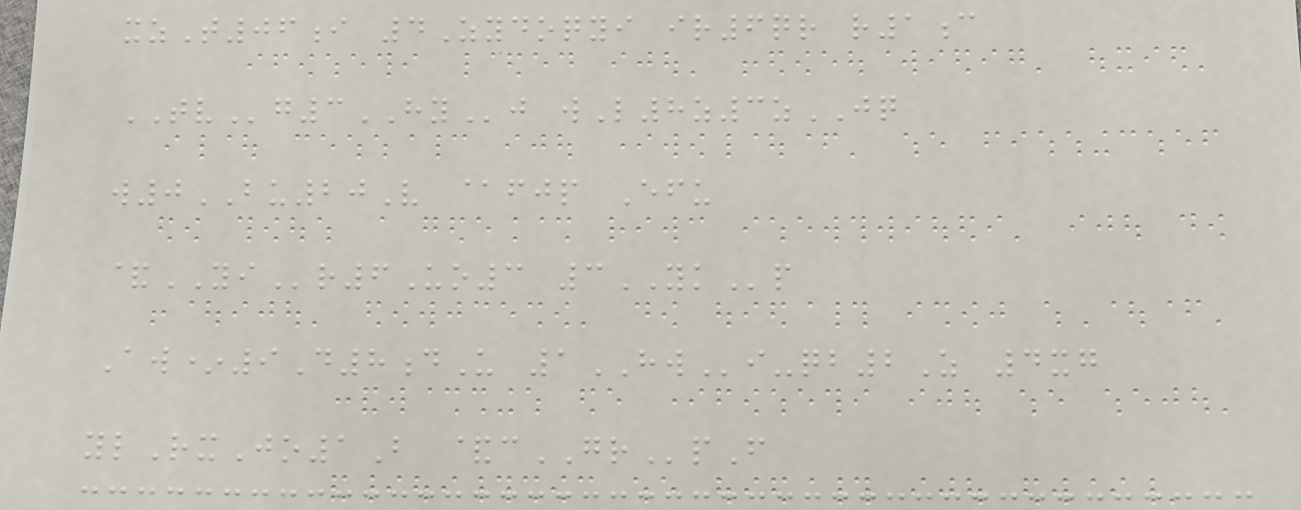xzT06i 4Zydoqyi ir6qr r1c
TVg3HYj wL8z3zJQ
w0BU20V @fjp Efu
&YIr6Uo3 3YKp
Aw*9D8dU 1HWi-qb2Z 4xg
ylRxJo1B &cGRpF
